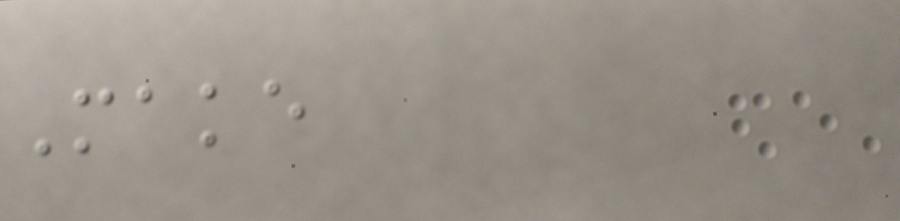Make
